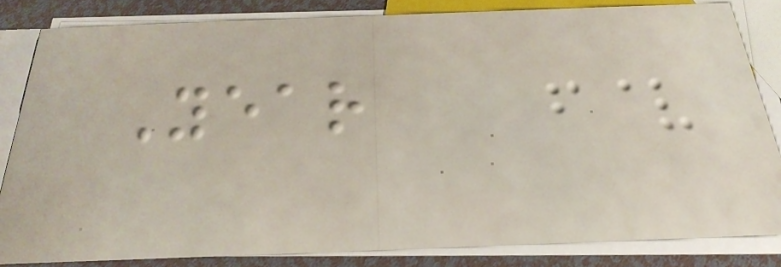Year
